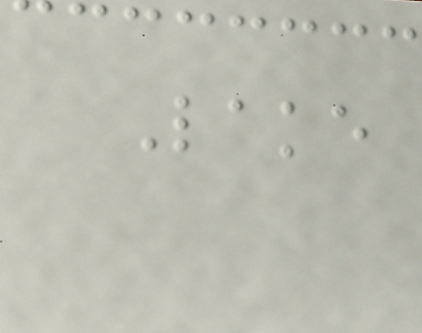Lake
